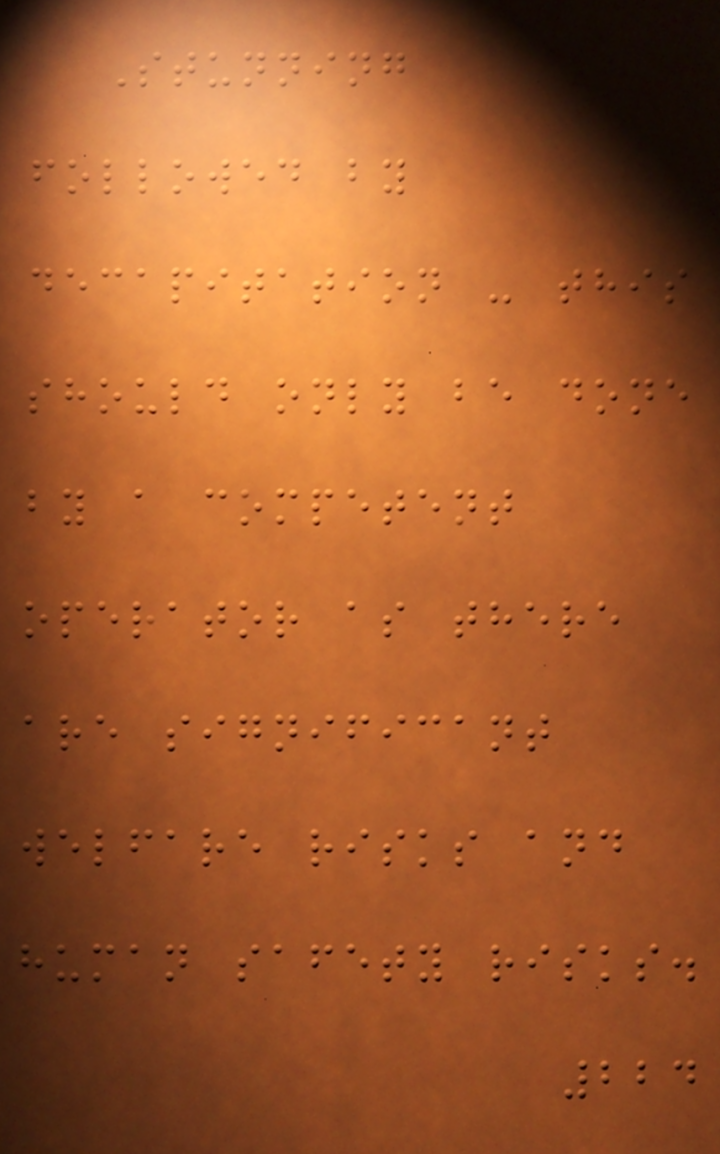Stunning
followed by
decapitation - this
should only be done
by a competent
operator as there
are significant
welfare risks and
human safety risks.
224
